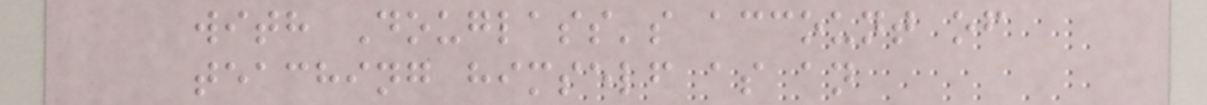with Douglass's account of
teaching himself as an
